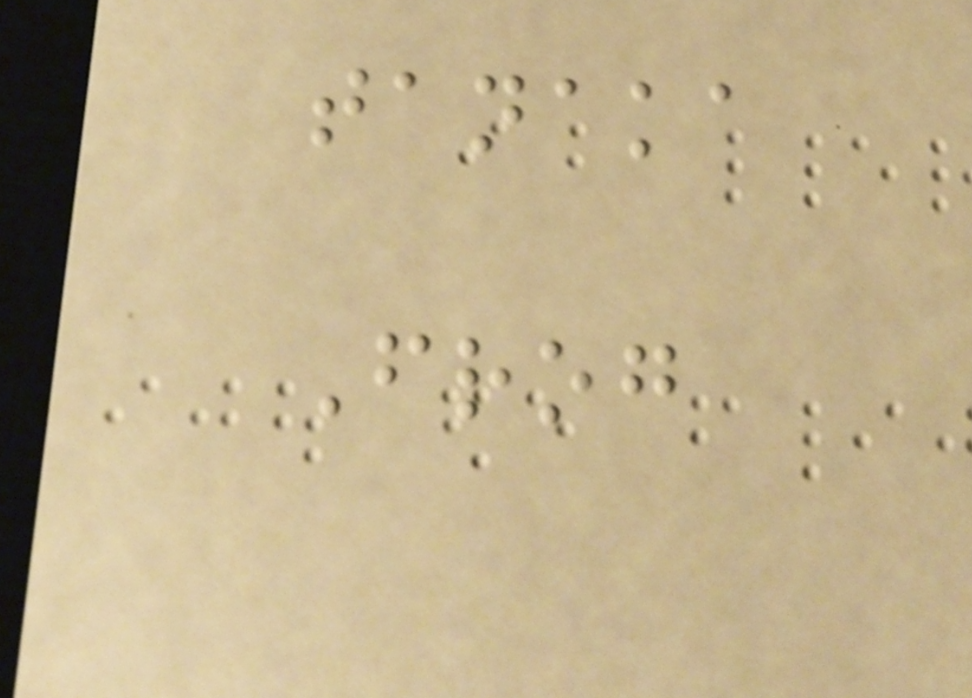tanaka
Frog
